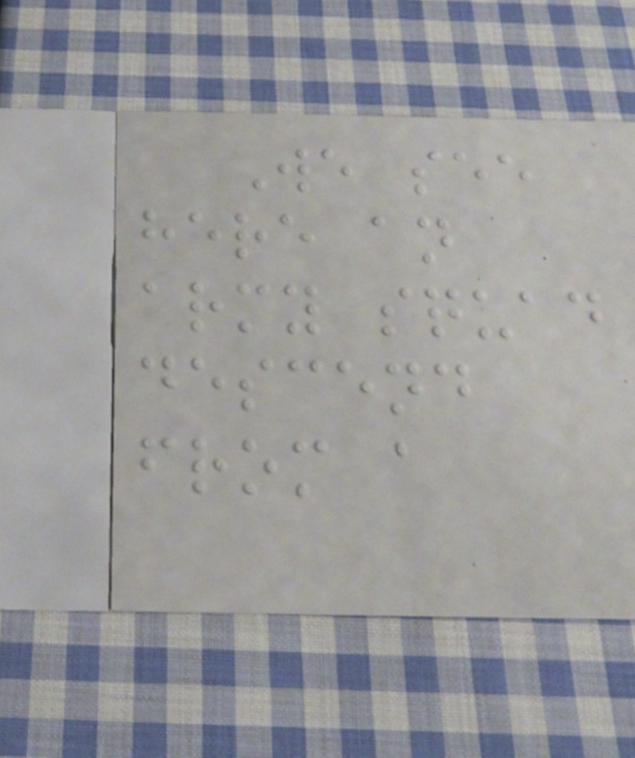We see
here an
army squad
descend
from a
